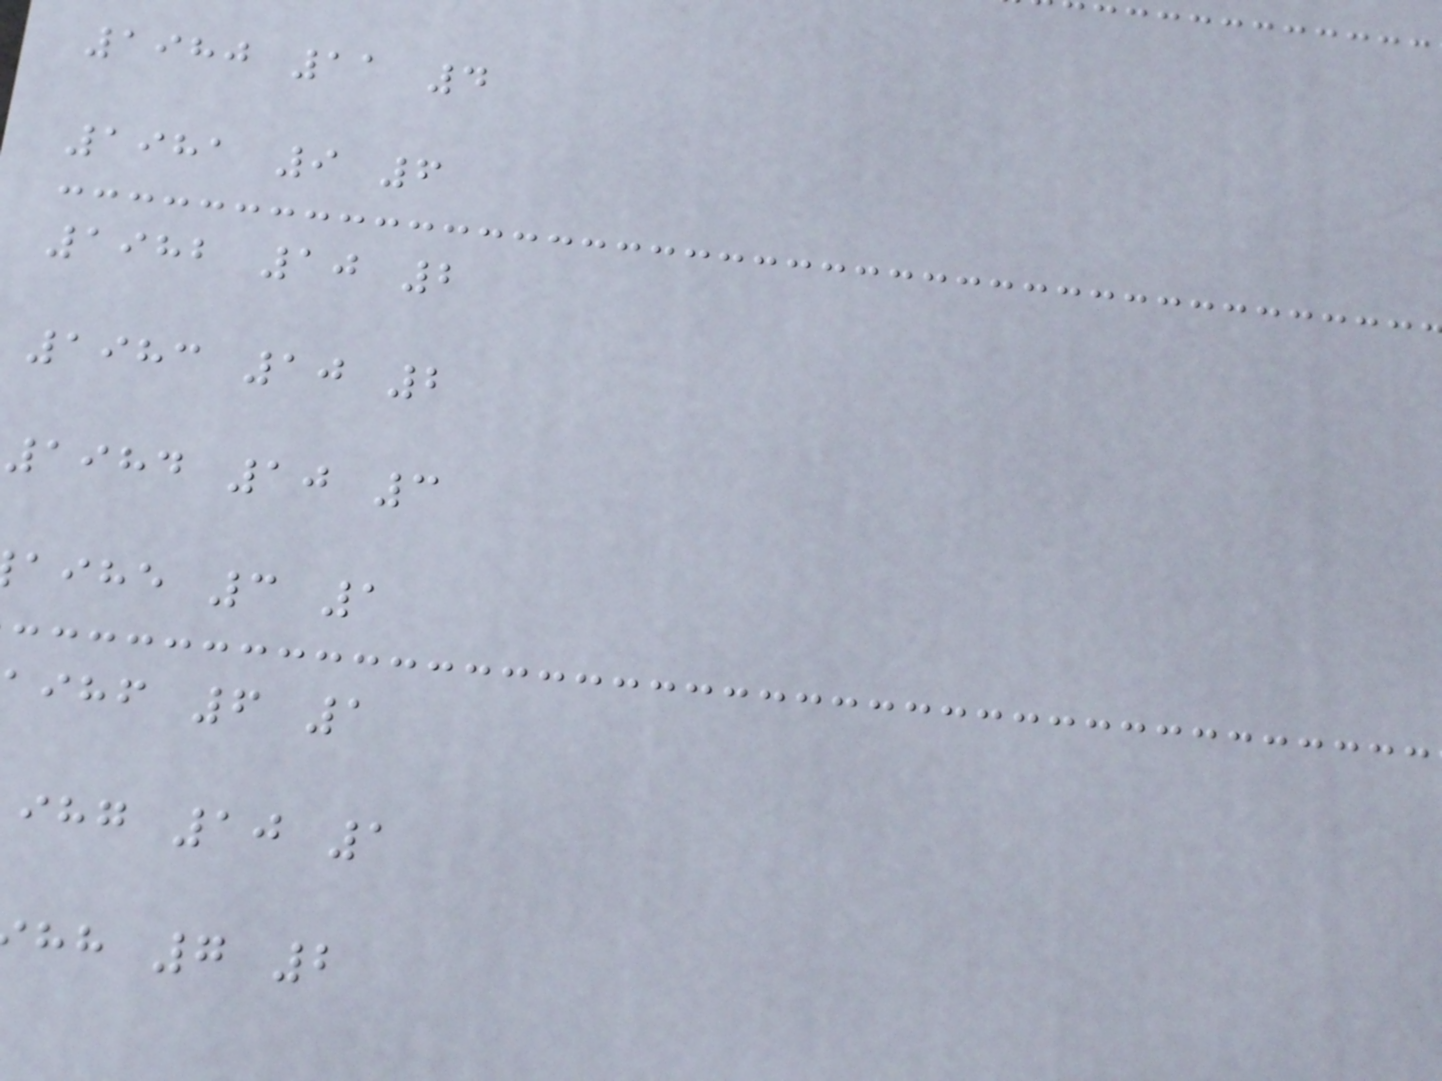1980 11 4
1981 9 6
1982 10 2
1983 10 2
1984 10 3
aihe 3 1
ihf 6 1
ihg 10 1
hh 7 2
